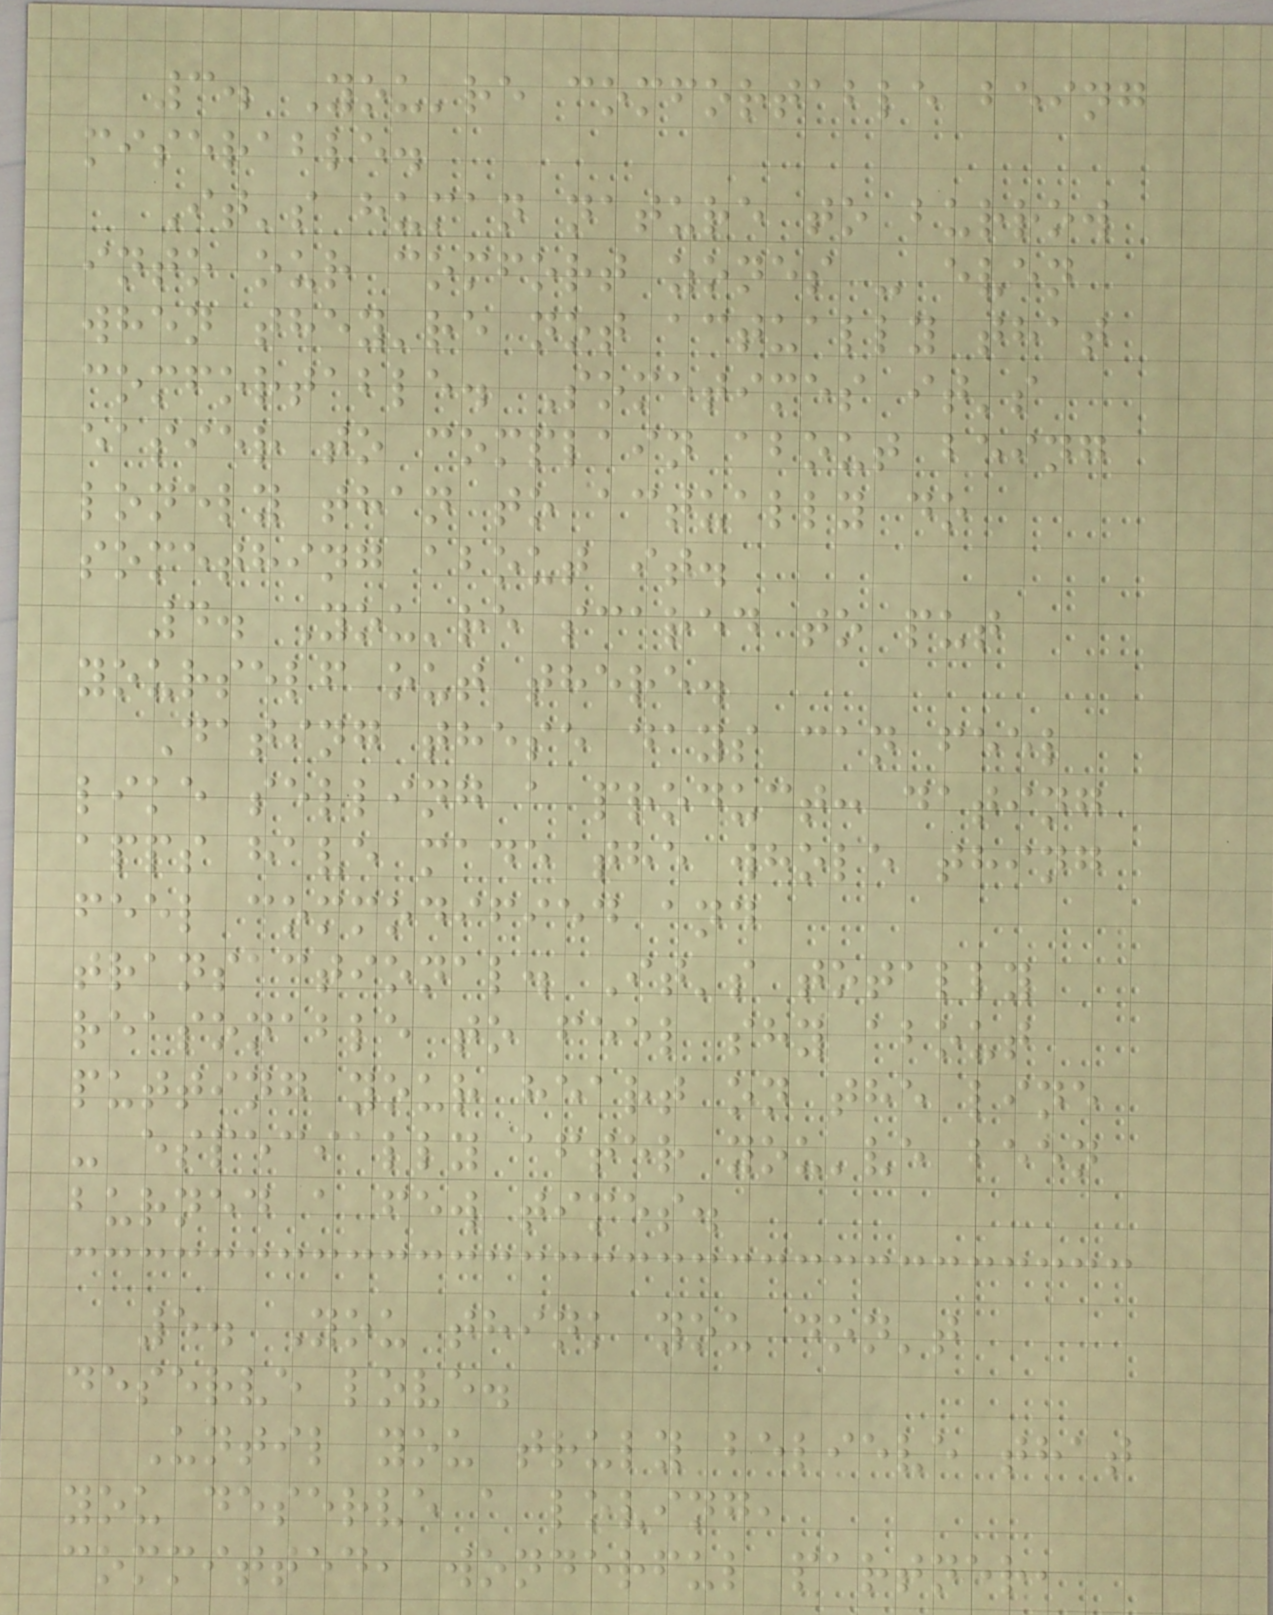3. You're comfortable being
miserable.
It's human nature to burrow
into our comfort zones - even
when they're not actually that
comfortable. Sometimes it's
easier to complain about being
lonely than to actually do
something about it.
4. You're scared to put
yourself out there.
Dating these days can feel
like selling a product: dating
apps have made the whole thing
feel commodified and
transactional. It's totally
reasonable to feel shy about
putting your heart on the line
- especially after you've been
burned a few times.
5. You think you don't
deserve love.
Until you truly believe that
you deserve a loving,
committed, wonderful partner,
